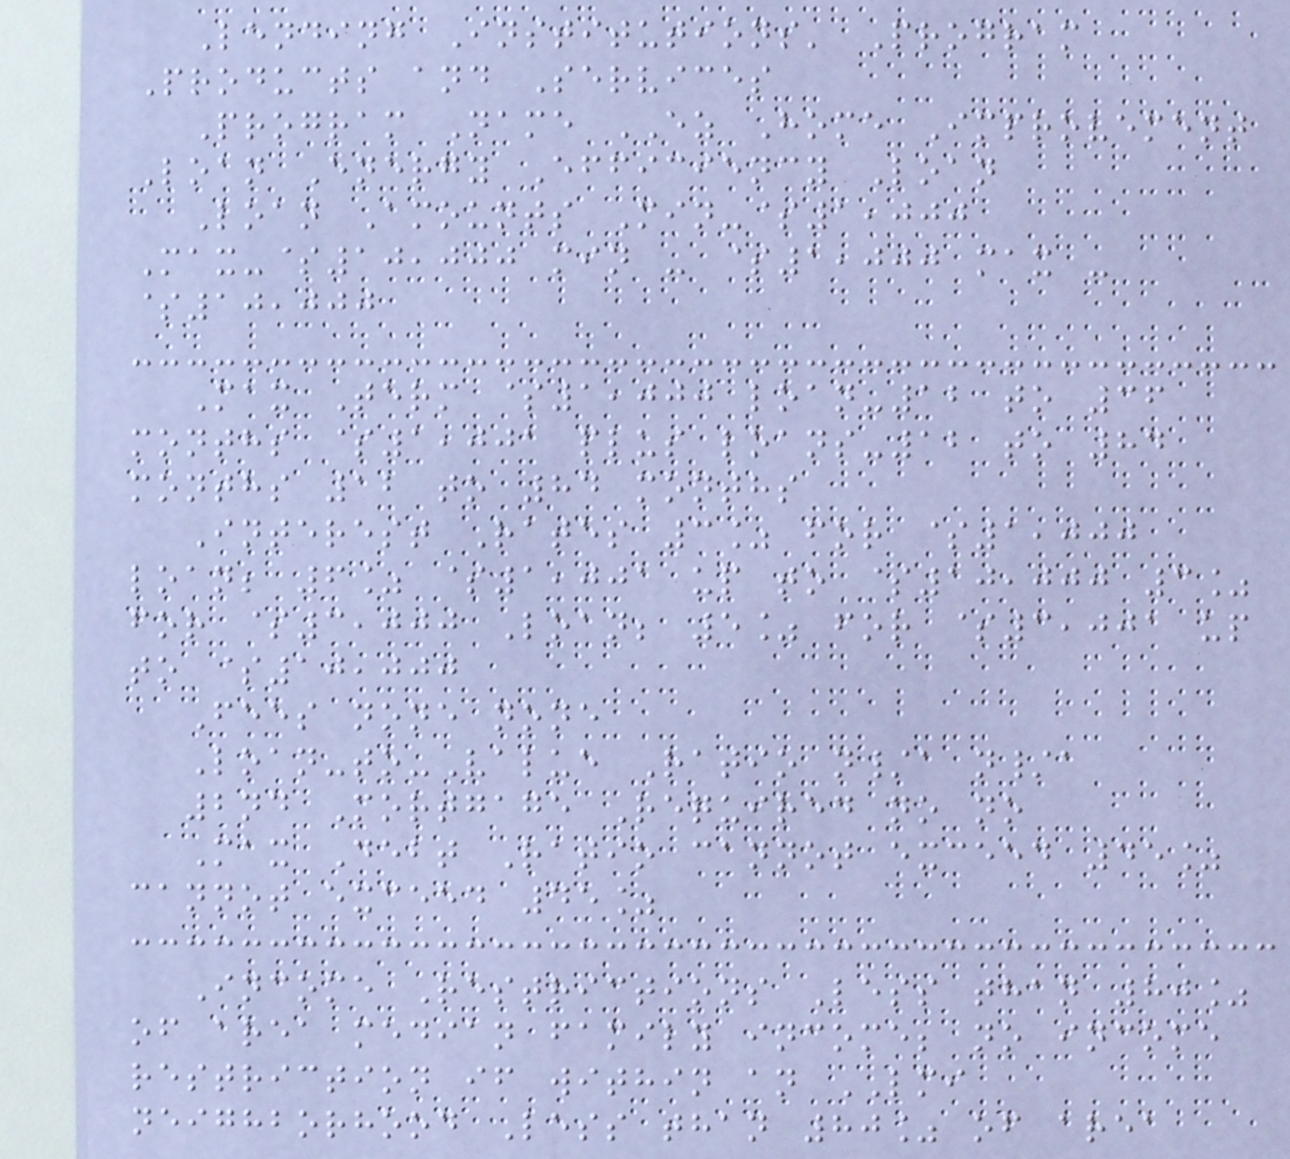Lending Institutions' Program
Products and Services
Program Name EZ Home Improvement
Loan Energy Efficiency Loan
Loan Amounts Min-$1,000
Max-$10,000 min - $1,000 max -
$10,000
Max Term $1,000 loan-12 to 36
months $1,001 plus loans-12 to 84
months 12 to 84 months
Interest Rates 3% for $1,000
loan; 6% $1,001 up to $10,000 3%
for $3,000 Loan; 5% for $3,001 up
to $10,000
Fees none none
Loan-to-Value Ratio n/a n/a
2nd Mortgage Required no no
Max Debt Ratio cannot exceed 45%
cannot exceed 45%
Income Restrictions Less than 80%
of area median family income; no income
restriction if within an LMI
neighborhood Less than 80% of area
